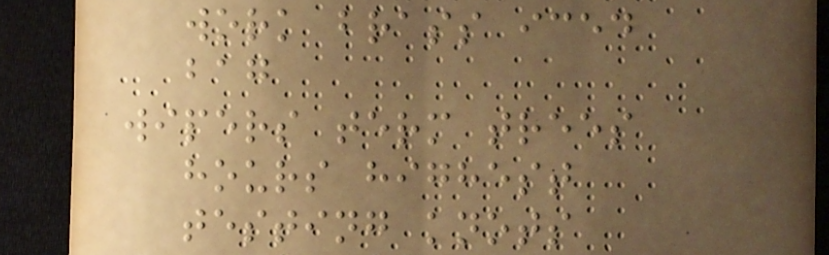work brass iced
bag
wipers term trees
hours highest
testing knots
